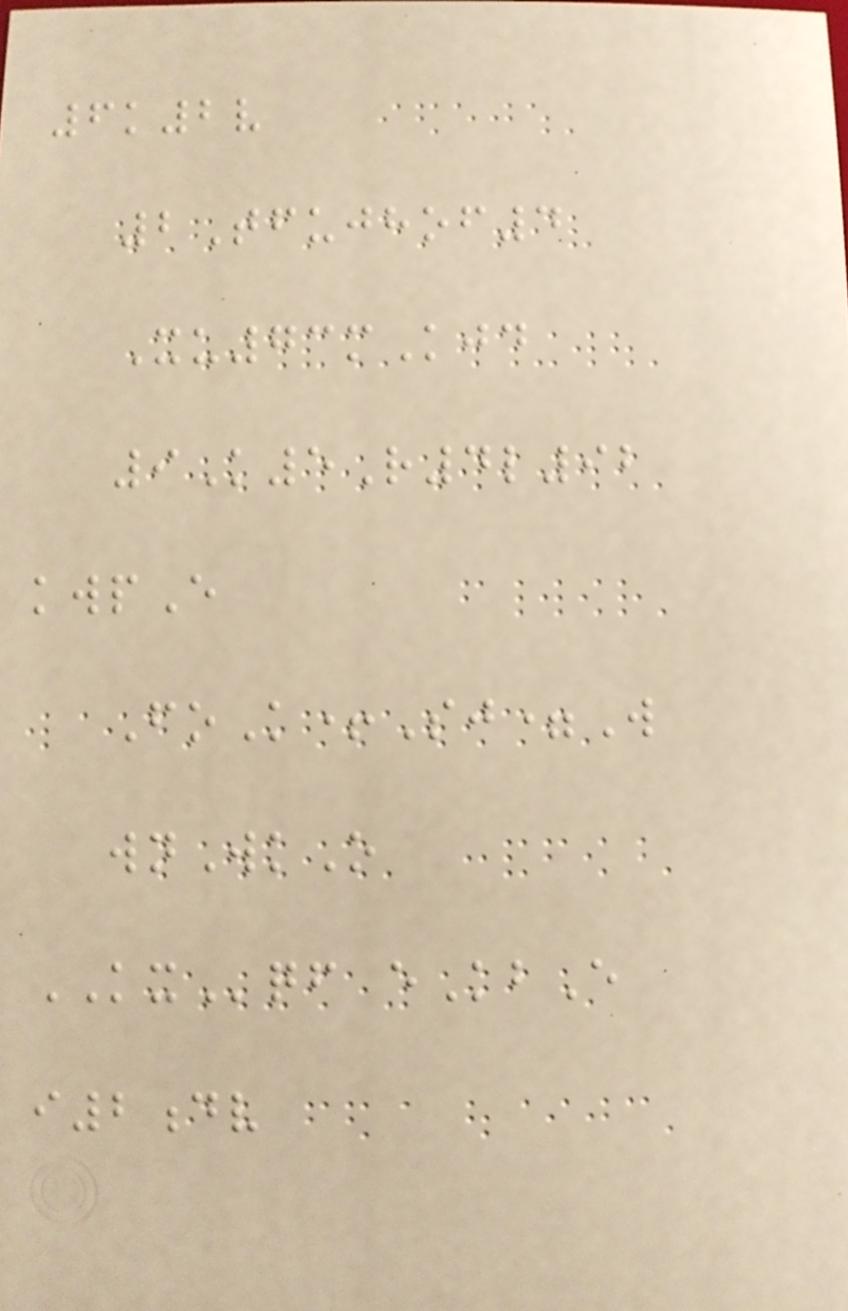6k2v
2Tfujhof4
Xu73mKjd
9K5R4l92
kwpE
FoK+Sj=W
wnWkO
KXqf eKbE
i2dv
